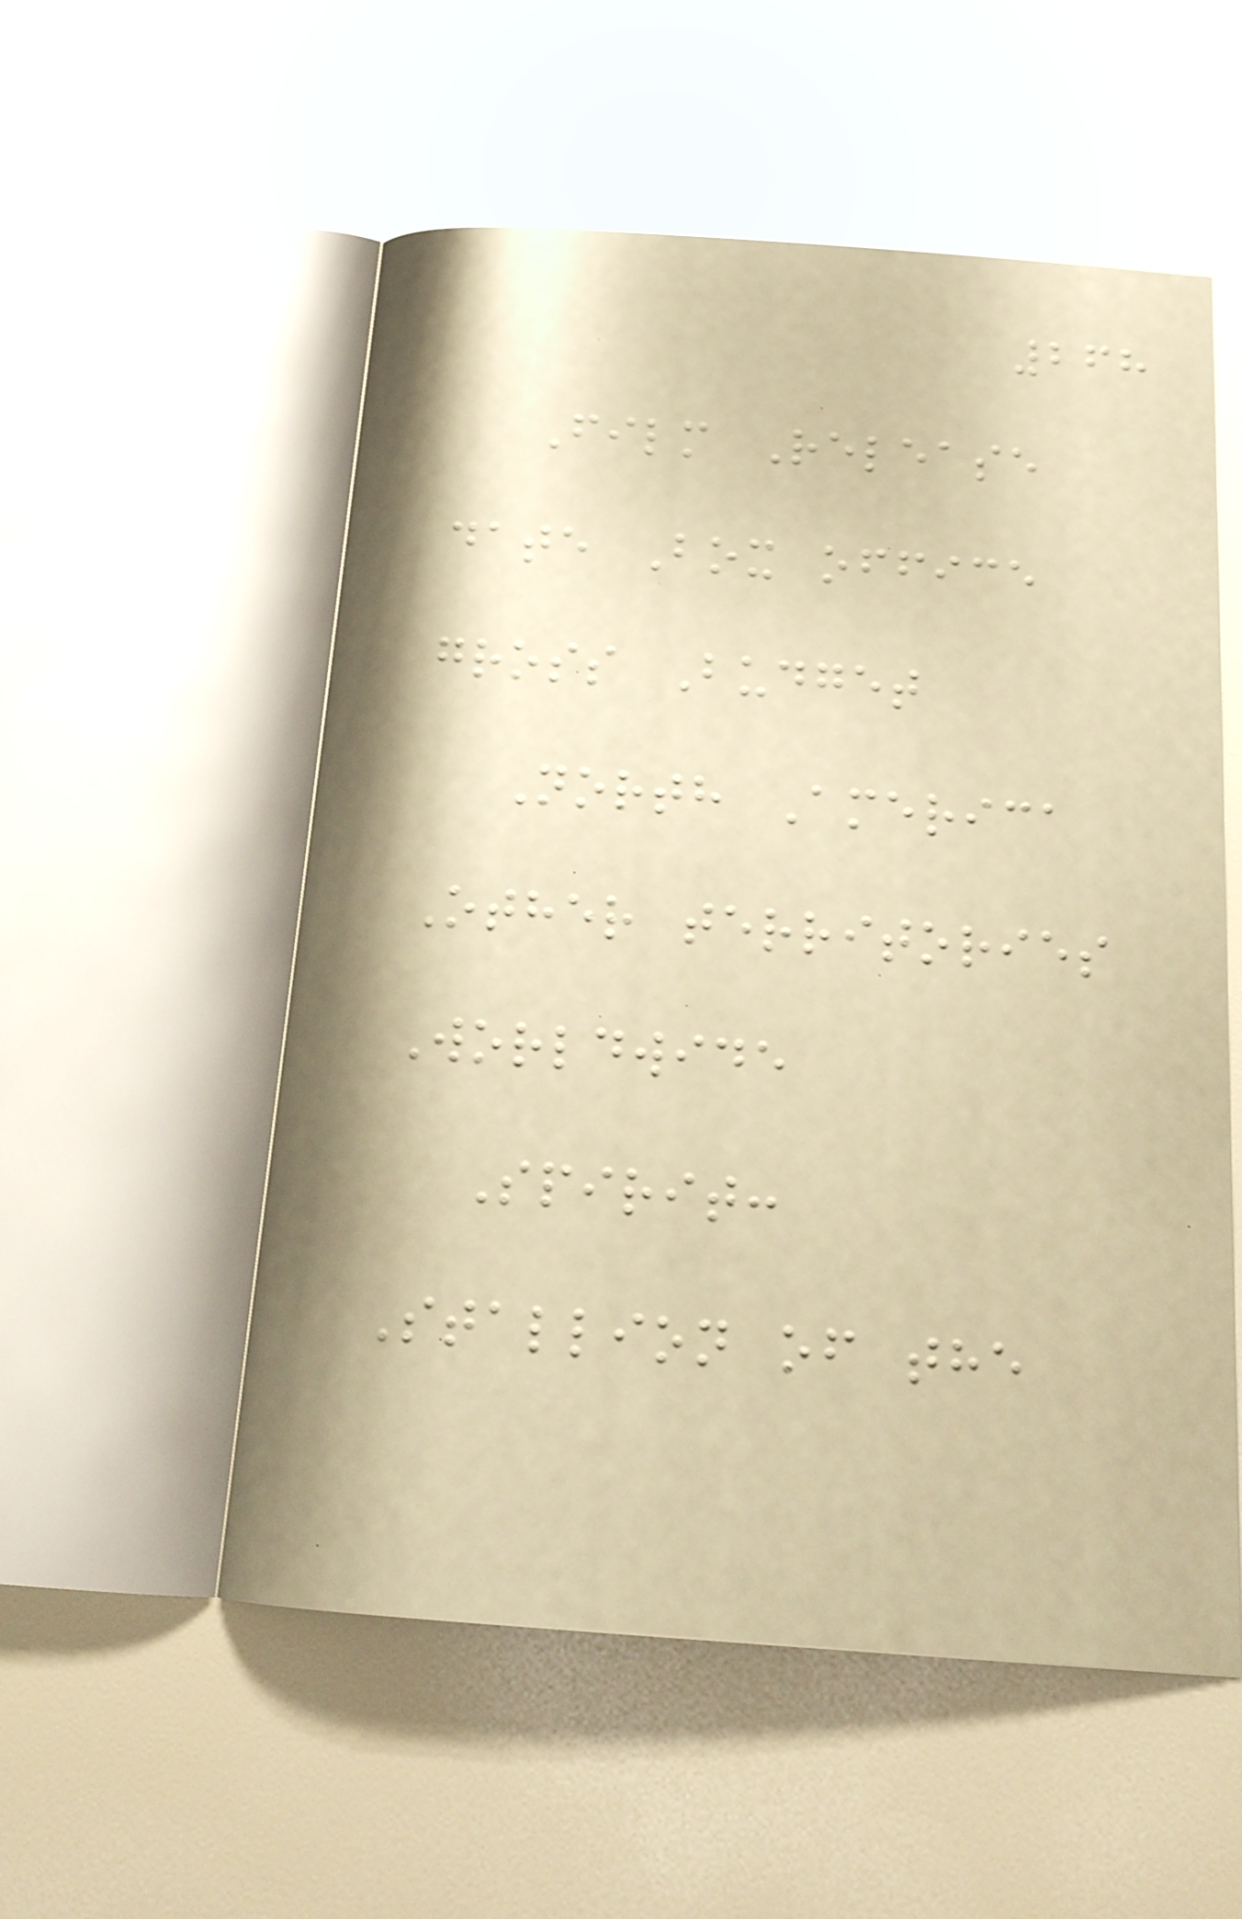268
Film Release
date Box office
gross Budget
North America
Other territories
Worldwide
Spirit:
Stallion of the
